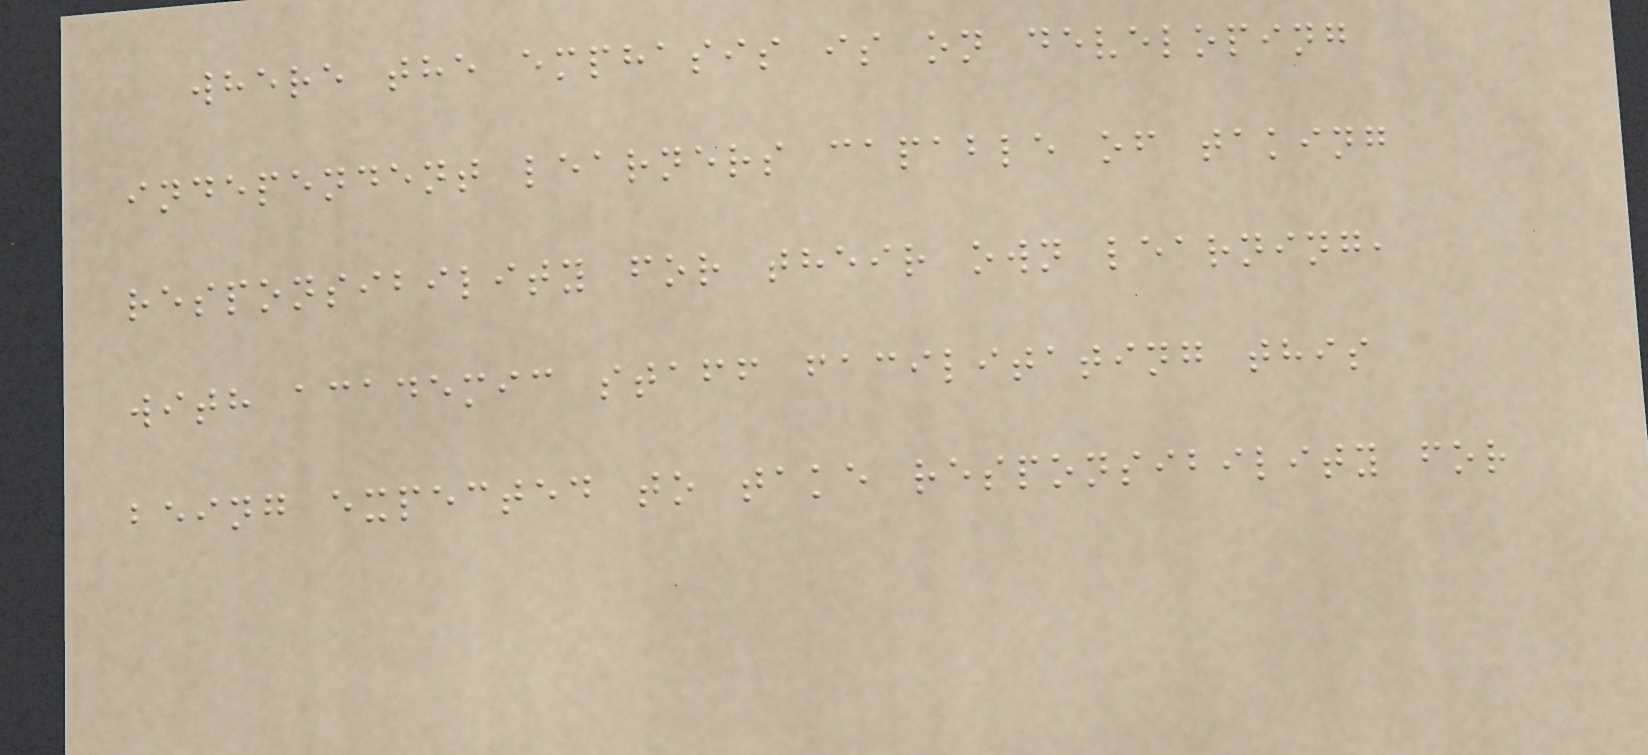where the emphasis is on developing
independent learners capable of taking
responsibility for their own learning,
with academic staff facilitating this
being expected to take responsibility for
